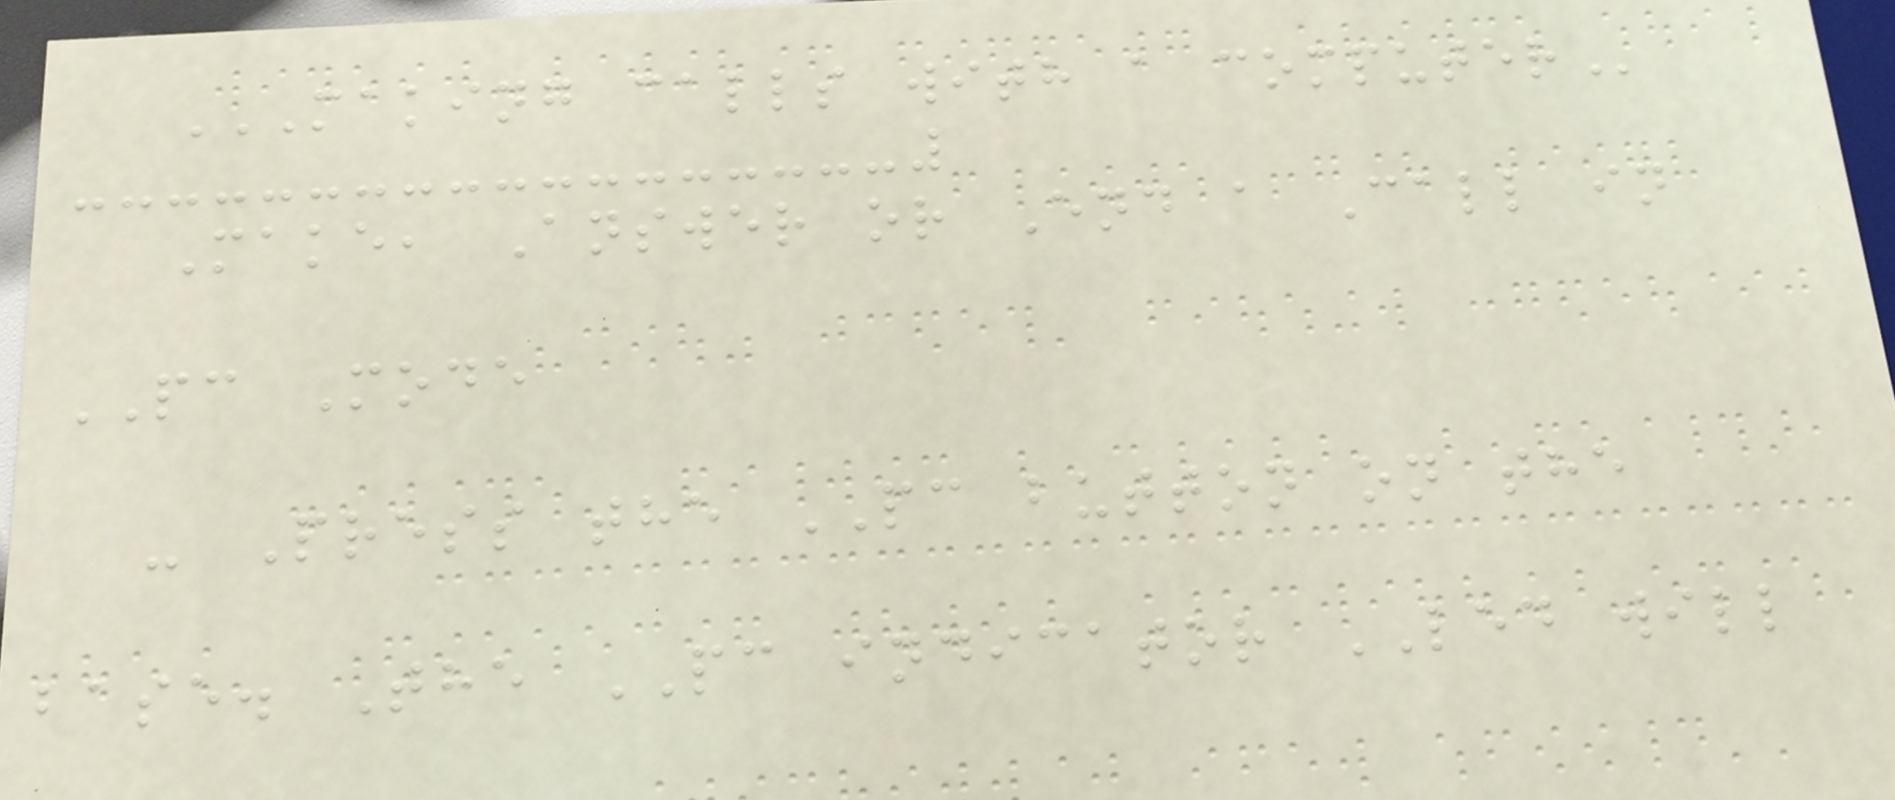MAKING CALLS WITH A COMPUTER
Make, Answer or End a Call in
PC Mode
- Press the PC button on the
base. The PC indicator LED will
